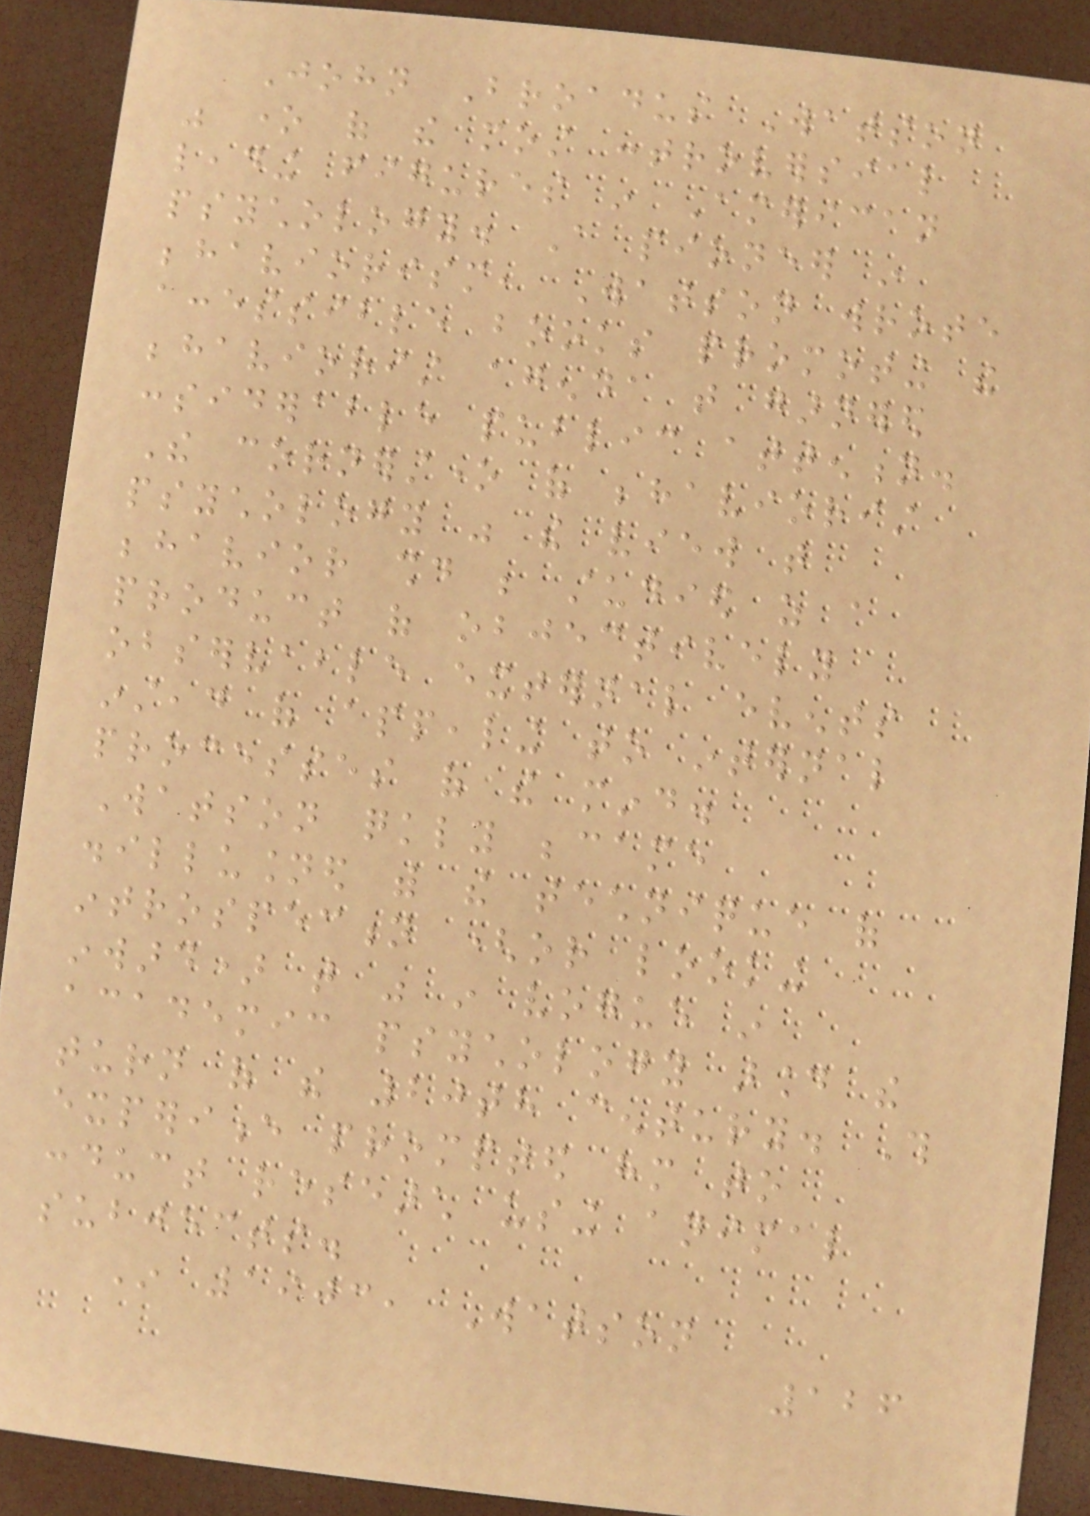John Broadus Watson
was one of the most controversial
leading figures in American
psychology. A pioneer in
behaviorism, Watson wrote
accessible books promoting the
behaviorist agenda that garnered
considerable public attention.
The cornerstone of behaviorist
psychology was the view that
behavior should be studied as a
product of objectively
observable external events
instead of appealing to internal
processes of the mind.
Watson quickly became
disillusioned with the technique of
introspection (or looking
inward) that was in vogue in
academic psychology around the
turn of the 20th century. This
experience prompted him to
conduct research using animal
subjects.
In 1903, Watson
126
